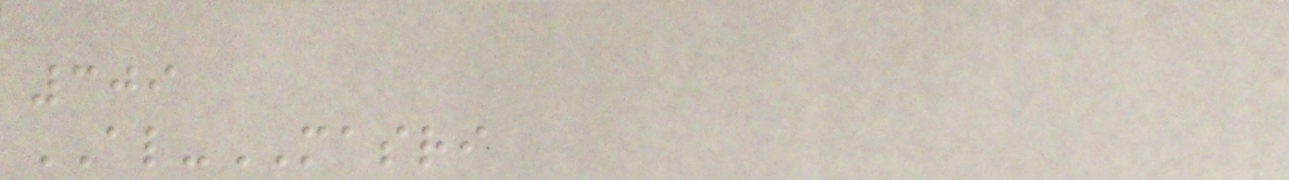309
AL-MASRI
